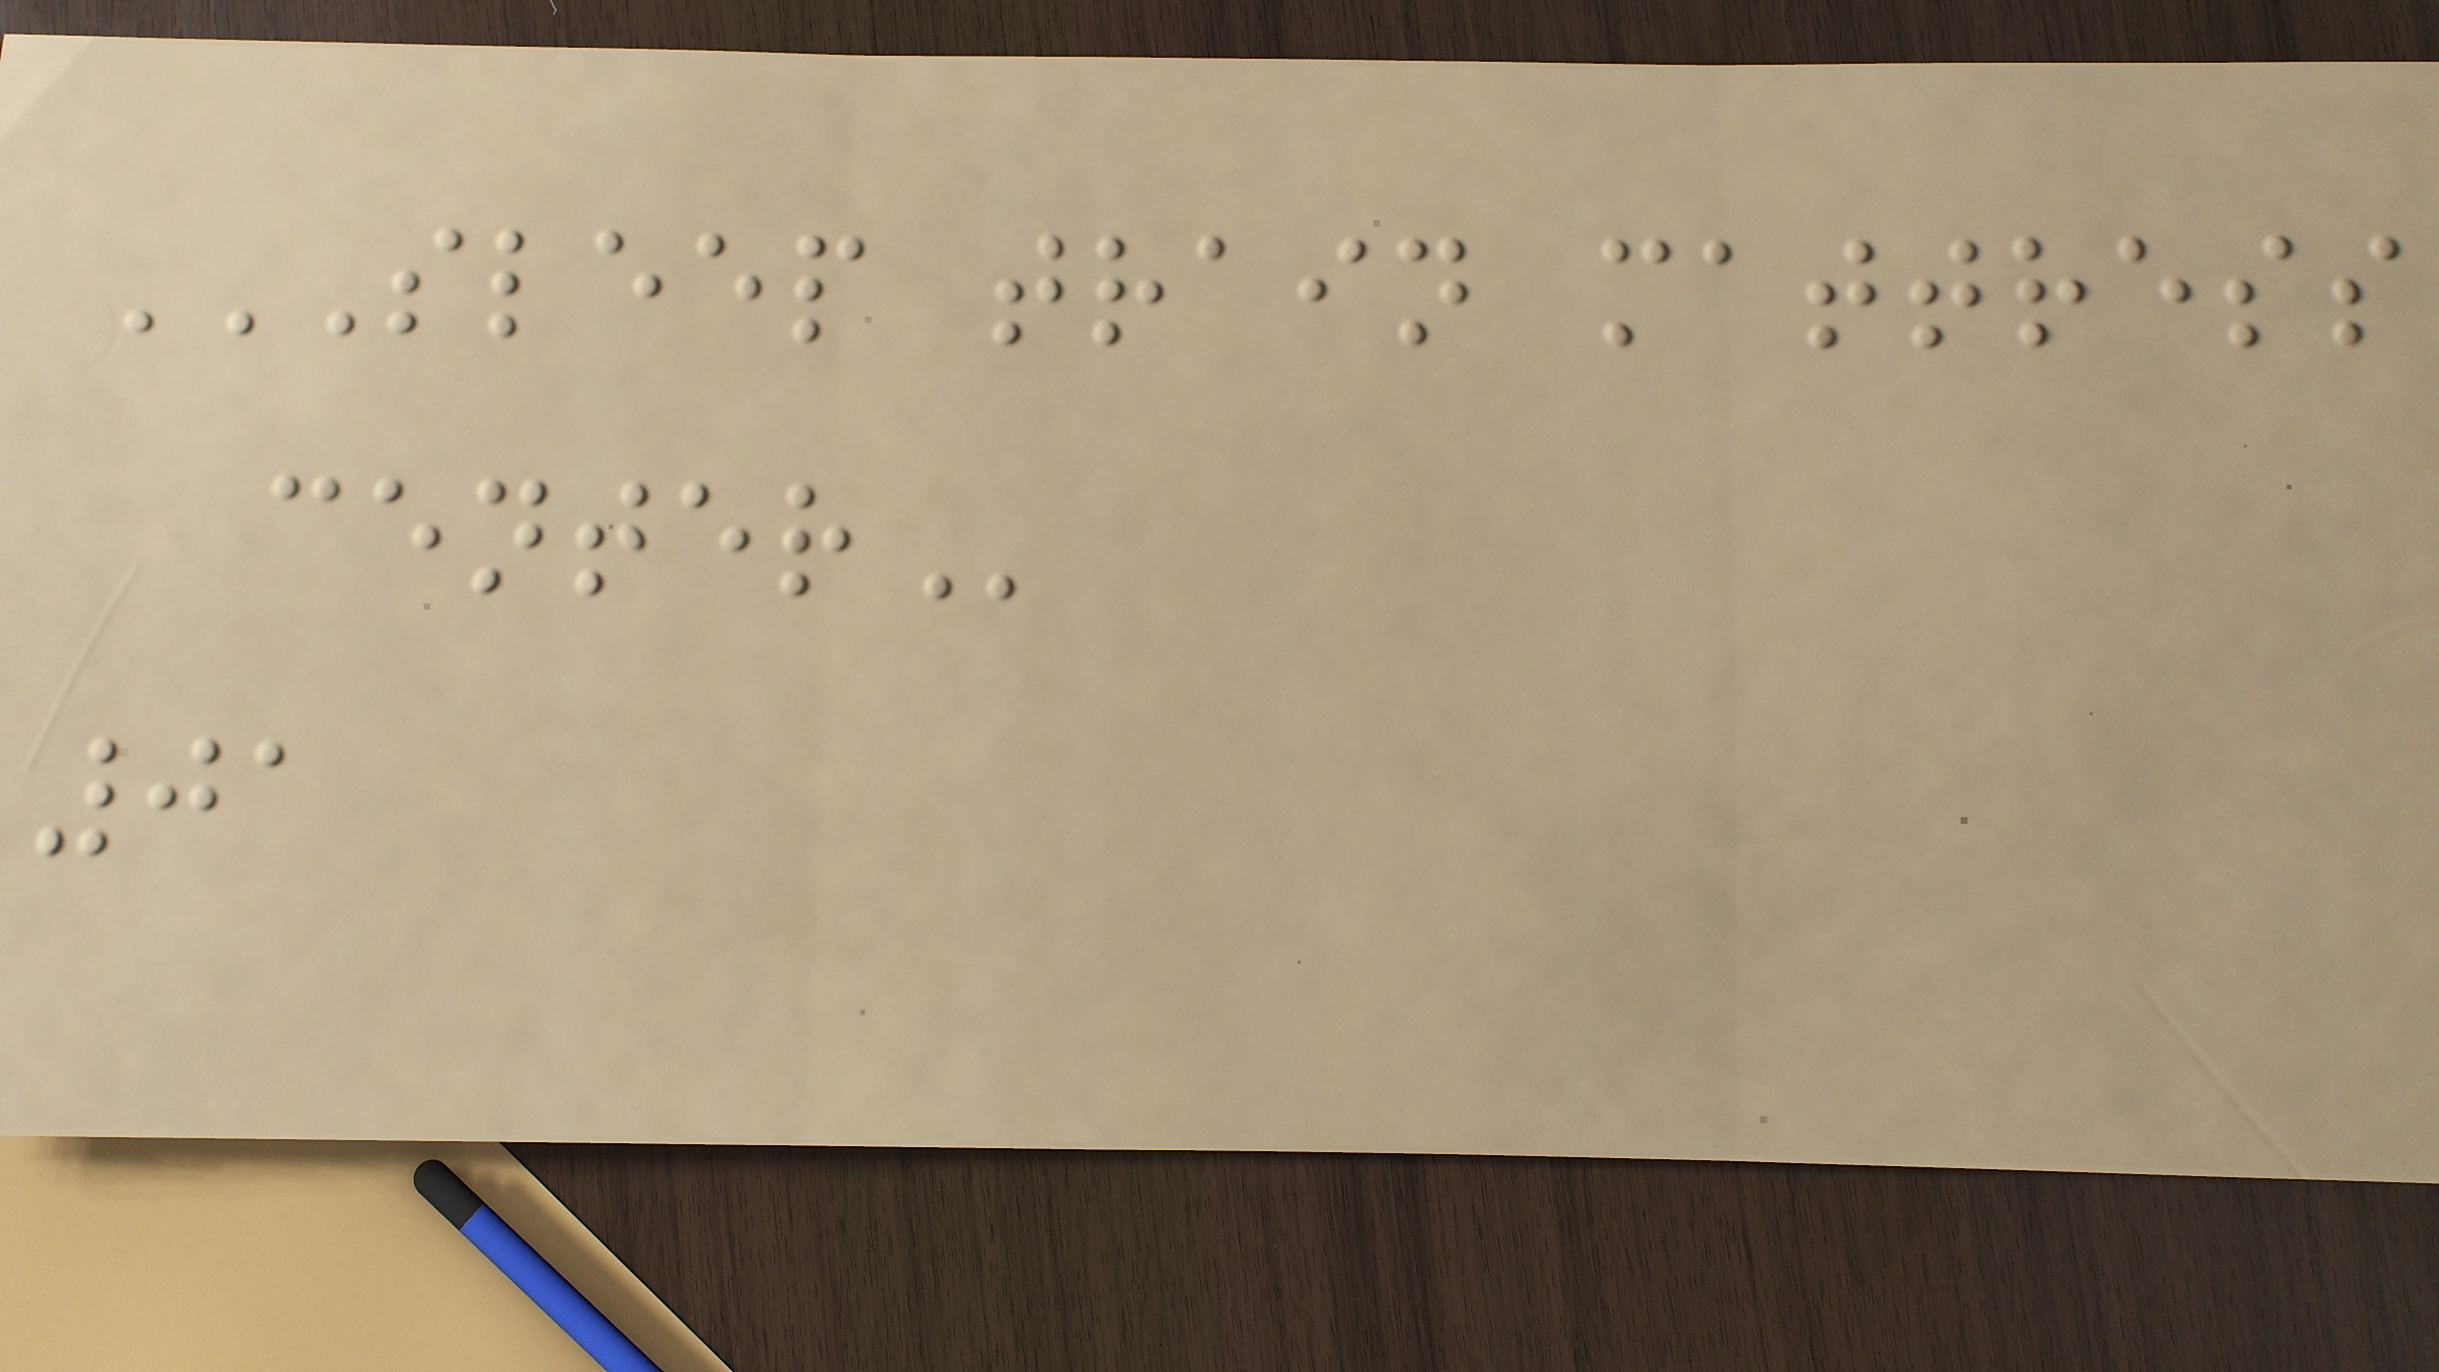SLEEP TRAIN MATTRESS
CENTER
01
